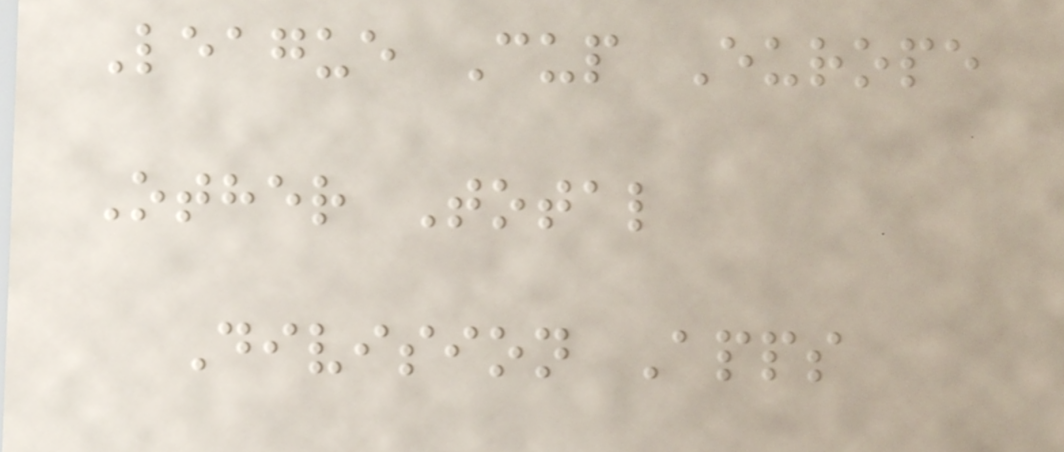League Cup Europe
Other Total
Division Apps
